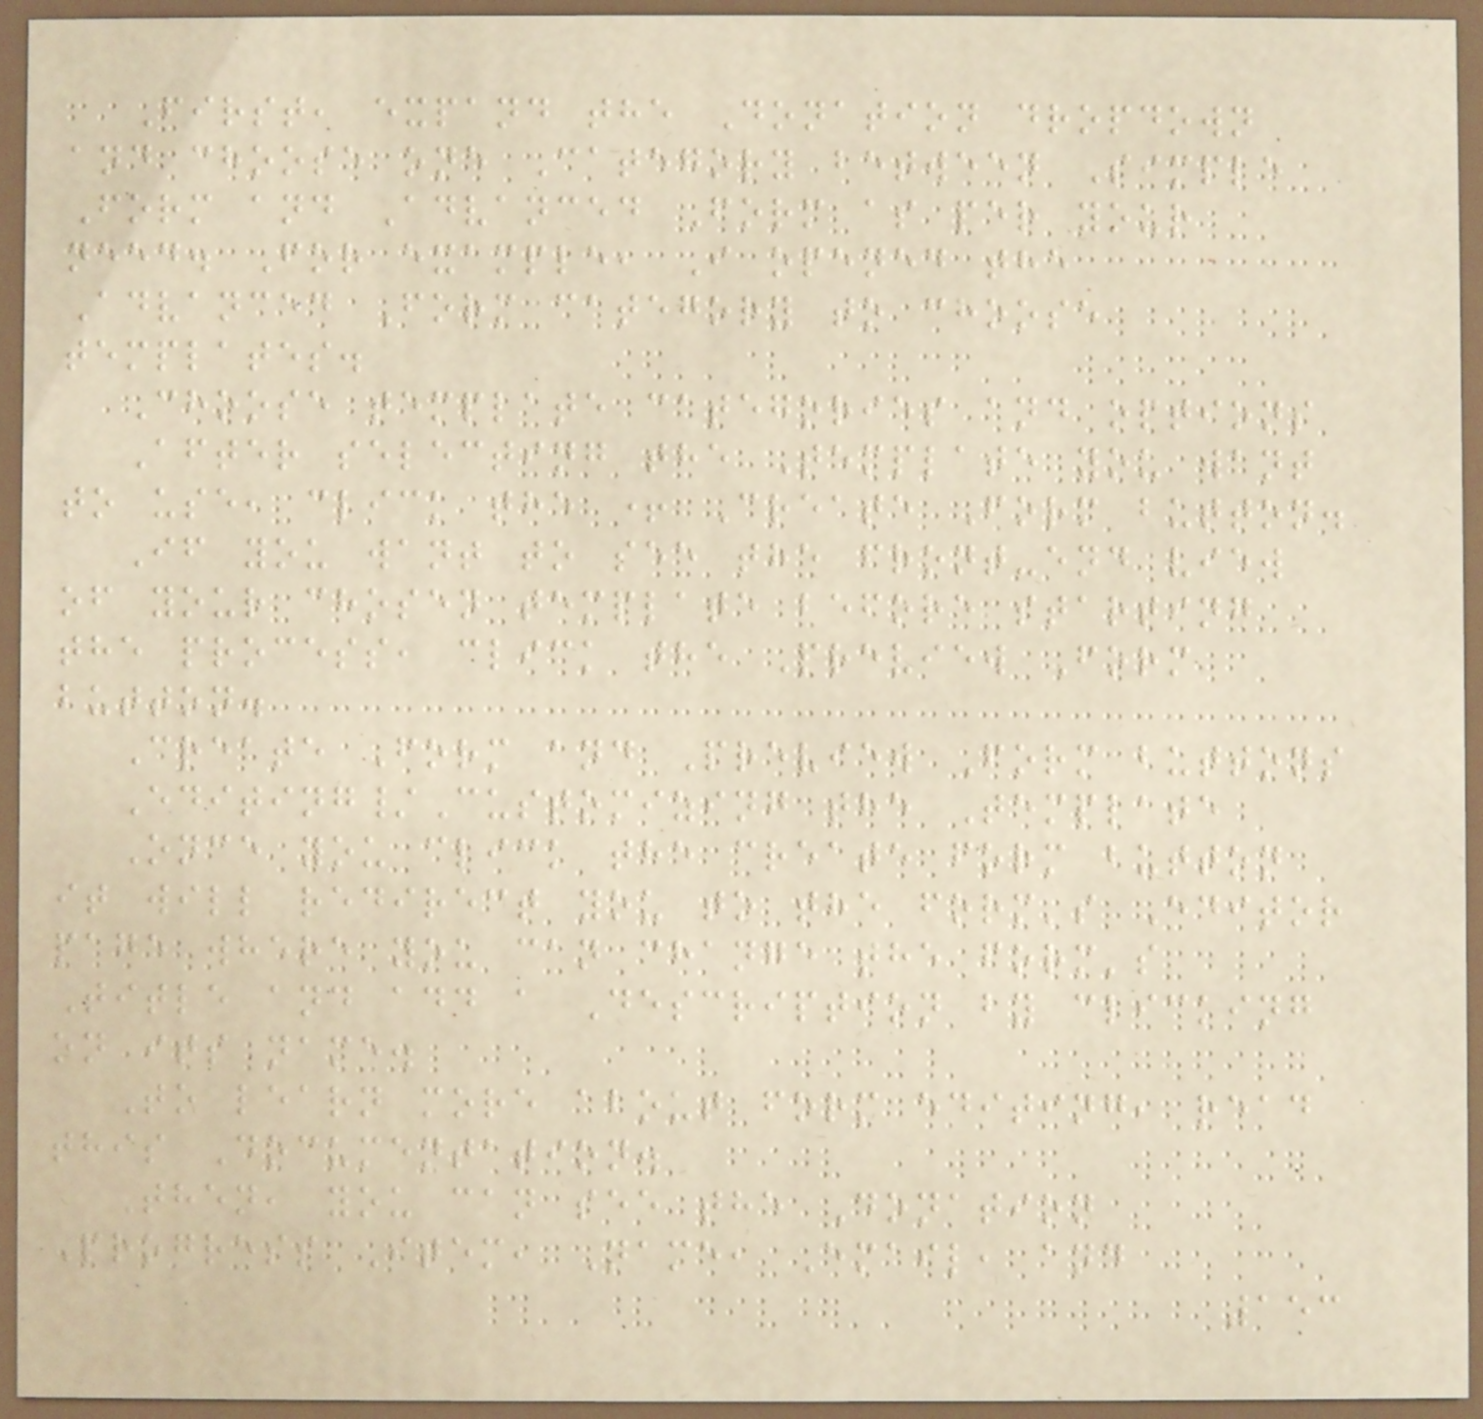First, expand the Donation dropdown
and choose one Category between Simple
Form and Advanced Form as per your
need. For example, I opened the
Advanced Form category to choose
templates.
Choose template categories and options
After selecting the Template you want
to use, click the + Create Form button.
If you want to see the front-end view
of your chosen template before starting
the process, click the Preview Form
button.
Create Form and Preview Form buttons
Editing/Customizing the Template
Once you click the create form button
it will redirect you to the form's Editor
page where you can change the form's
Title and add a Description by clicking
on its name.
To learn more about form editing, read
this Documentation.
Then, you can see the Donation
Progress Item, Name, Email, and
153
